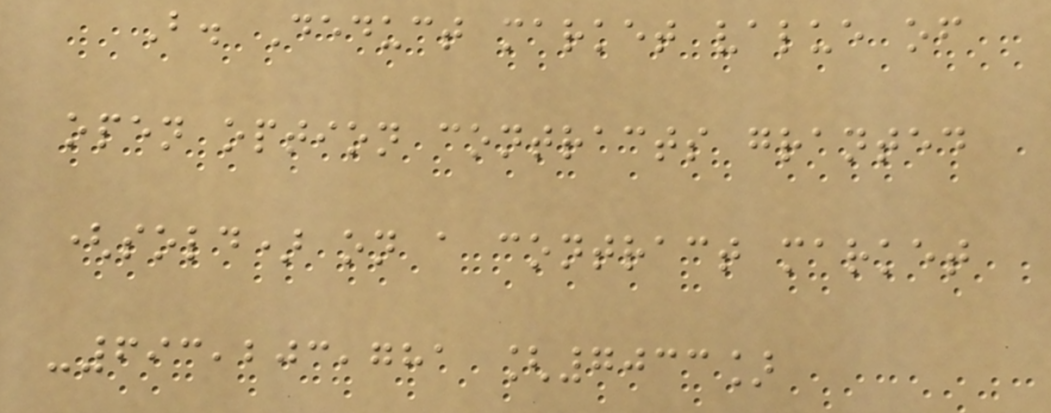B. Deduct market value of
open option contracts granted
(sold) on a contract market
-693,203,781 [7033]
